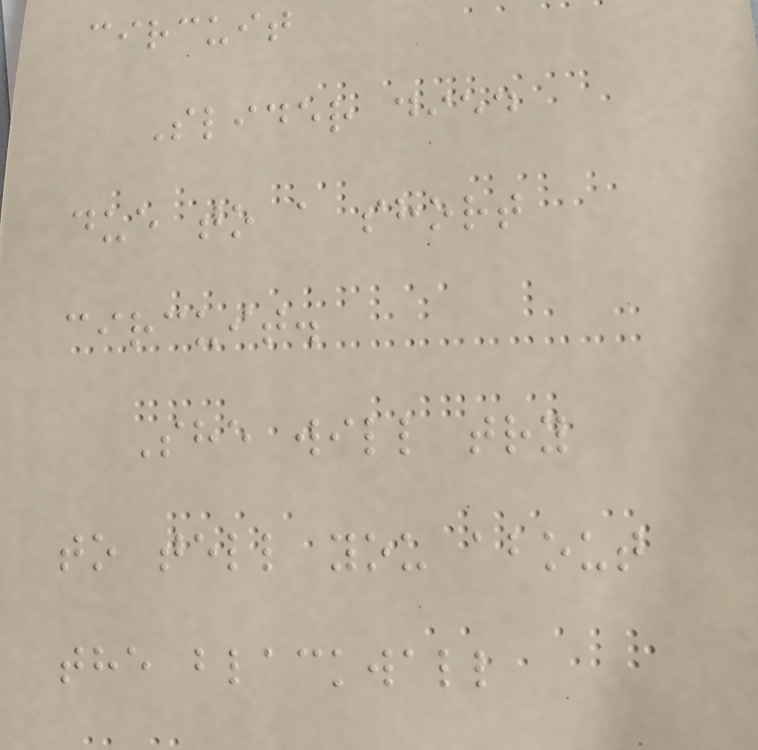circuit
Slider died
due to a short
circuit.
She will try
to tell you about
the blackwall
